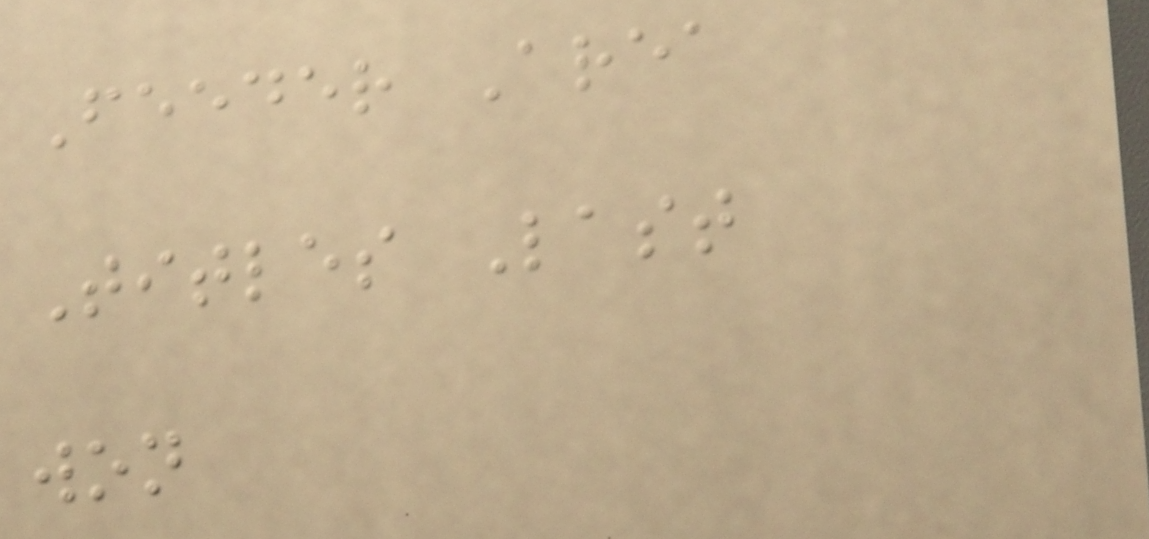Feeder Area
Titles Last
won
